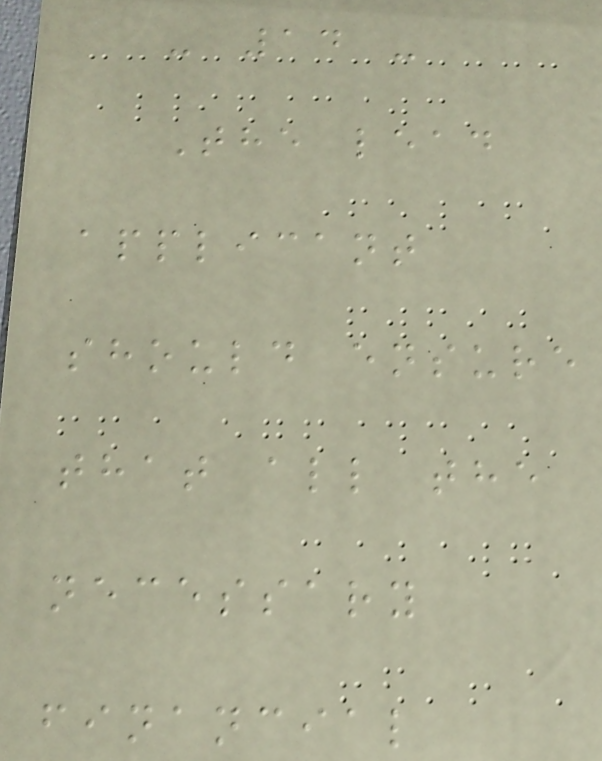- 14 -
The lead
applicant
should ensure
that all the
necessary
financial
